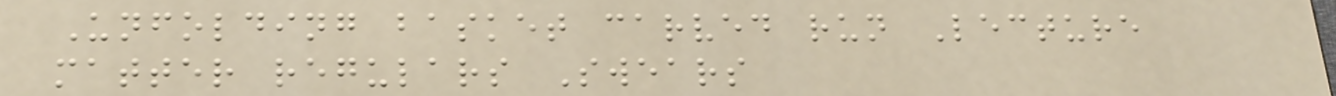Unfolding basket carved run Lecture
matter regulars Swears
